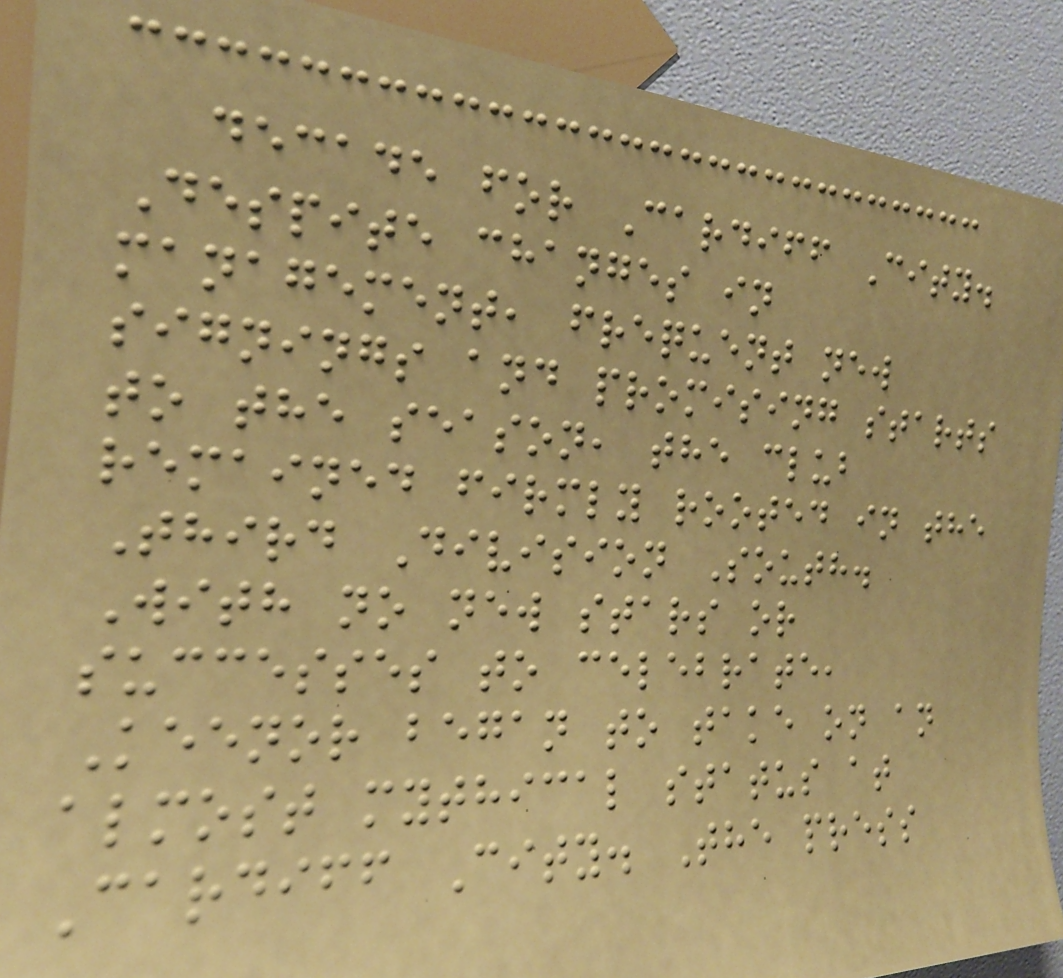decade for Cardiff City.
Despite changes in
management, frequent new
signings and promising starts
to the season, the club
remained firmly rooted in the
Third Division South.
With no new stars or
successes to celebrate,
Keenor began to take on an
almost mythical status at
Cardiff City. The press
